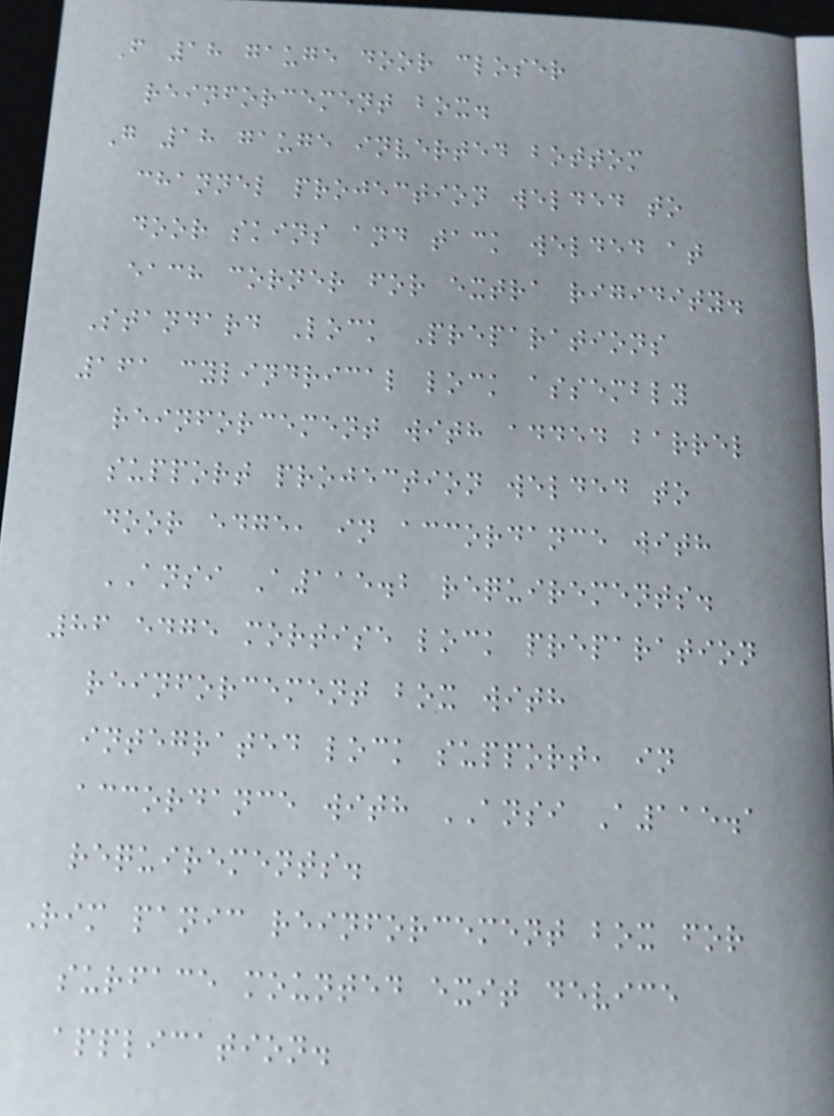F 18 gauge door closer
reinforcement box.
G 18 gauge inverted bottom
channel projection welded to
door skins and tack welded at
each corner for extra rigidity.
Standard Lock Preparations
161 cylindrical lock assembly
reinforcement with added barrel
support projection welded to
door edge, in accordance with
ANSI A115.2 requirements.
86 edge mortise lock preparation
reinforcement box with
integrated lock support, in
accordance with ANSI A115.1
requirements.
Rim panic reinforcement box for
surface mounted exit device
application.
